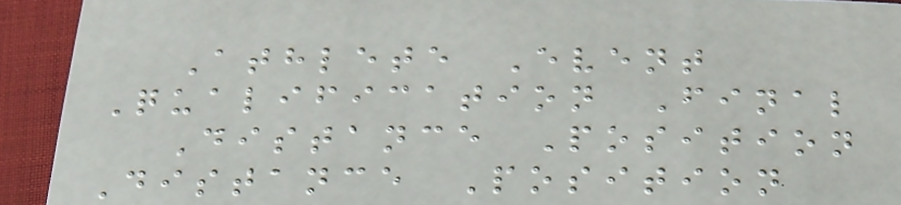Athlete Event
Qualification Final
Distance Position
Distance Position
